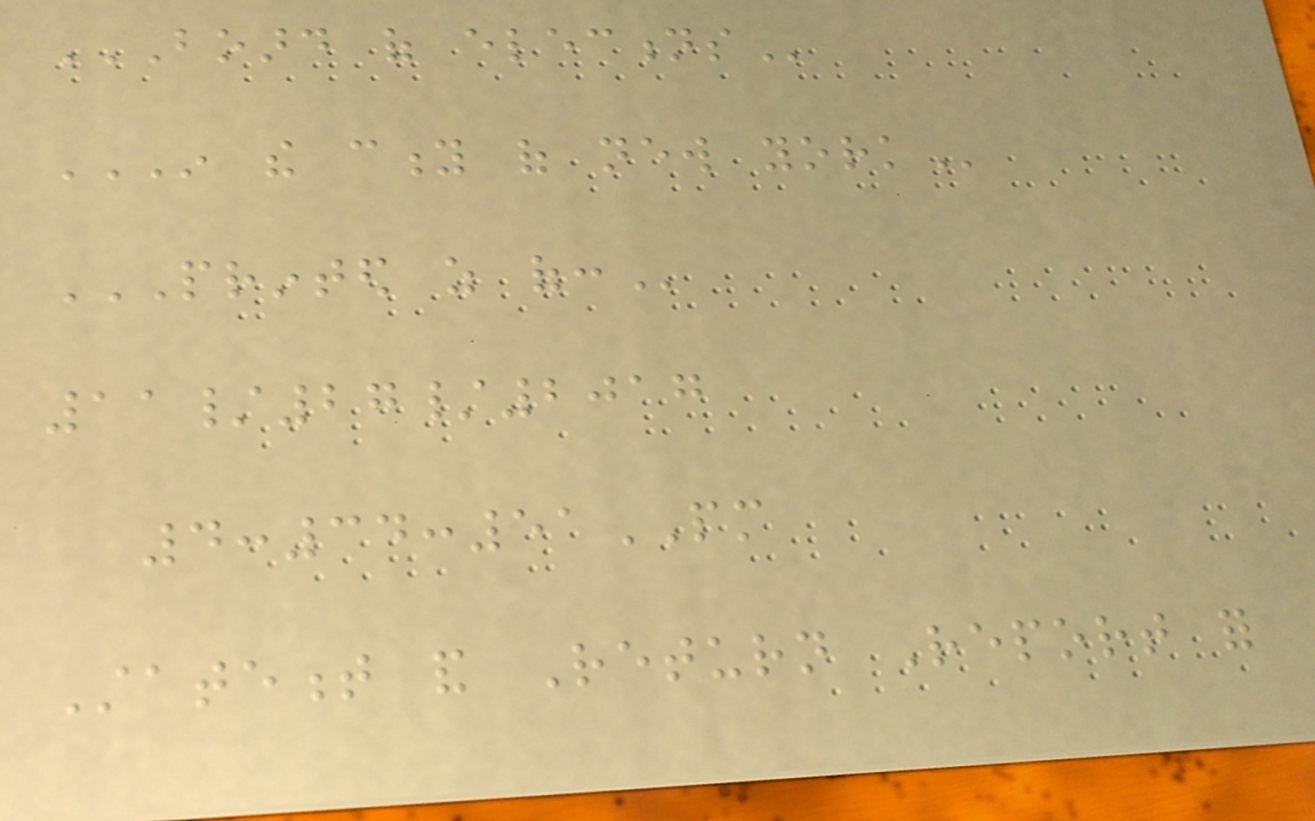BOARD OF ELECTIONS
IN THE CITY OF NEW YORK
PRINTED AS OF:
11/27/2017
4:34:51PM
Statement and Return Report for
